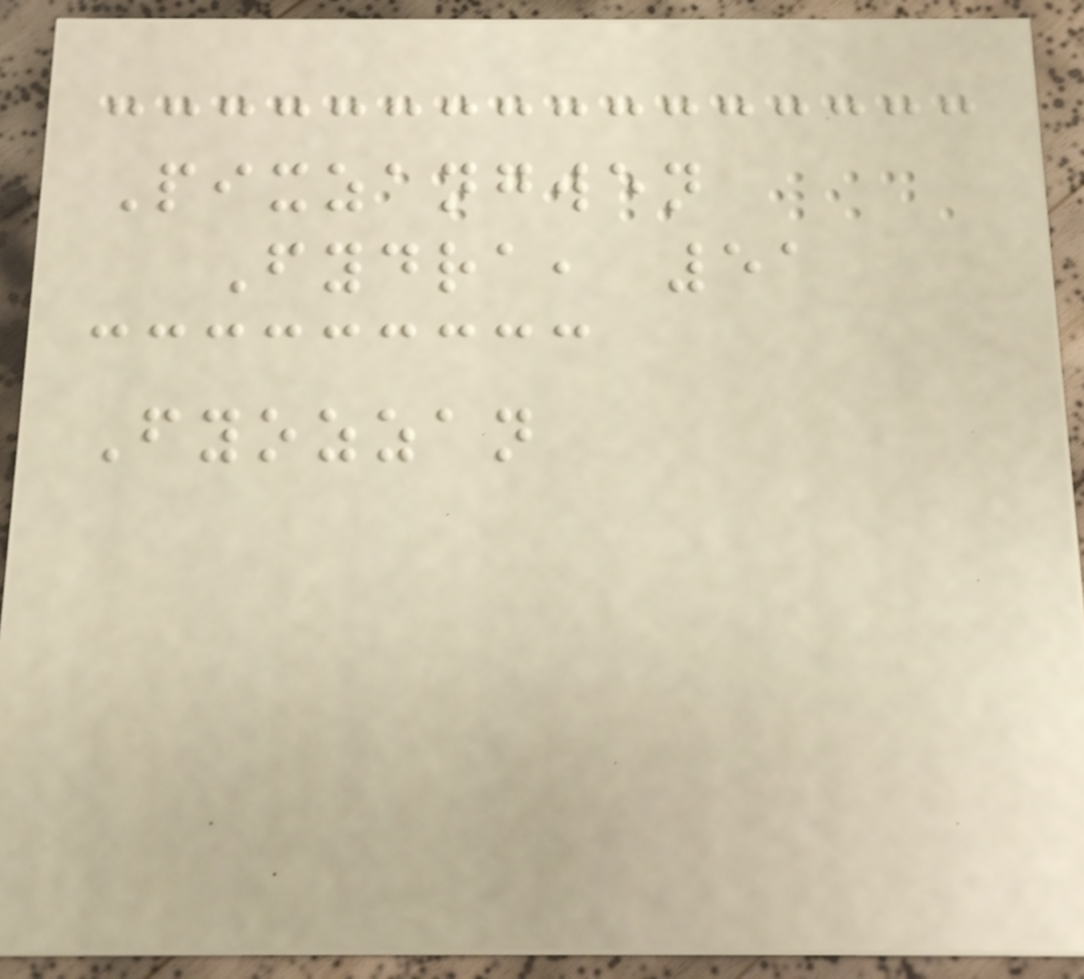Pixzangwen
Fydra, 51
Fyozzan
